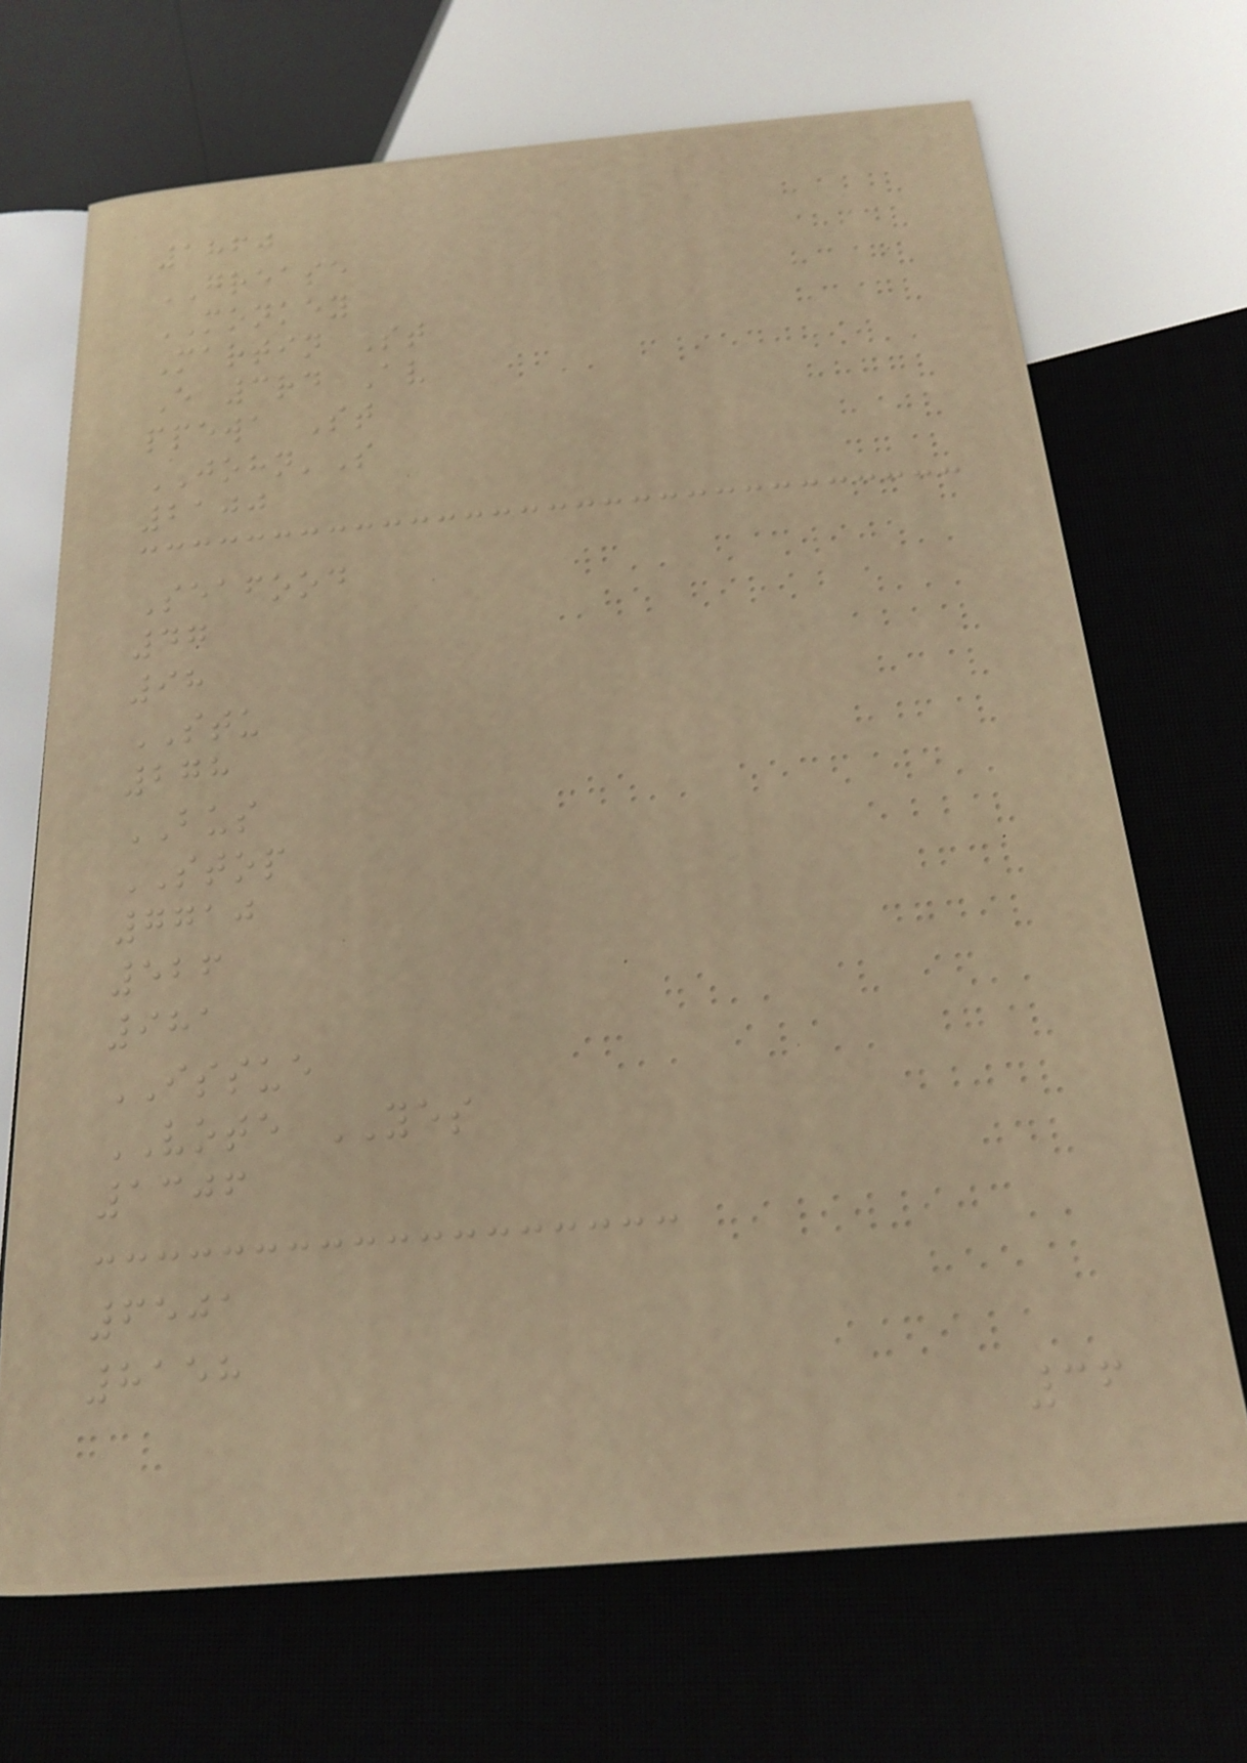1860
GREASE
MONKEY
Martin St
E 3rd Av
ppewa St
JOHN'S
2100
Seafood
47
98
STU
278
BUS
STOP
7710
526
981
ISSUE
VOTE YES
1306
6501
8158
36
